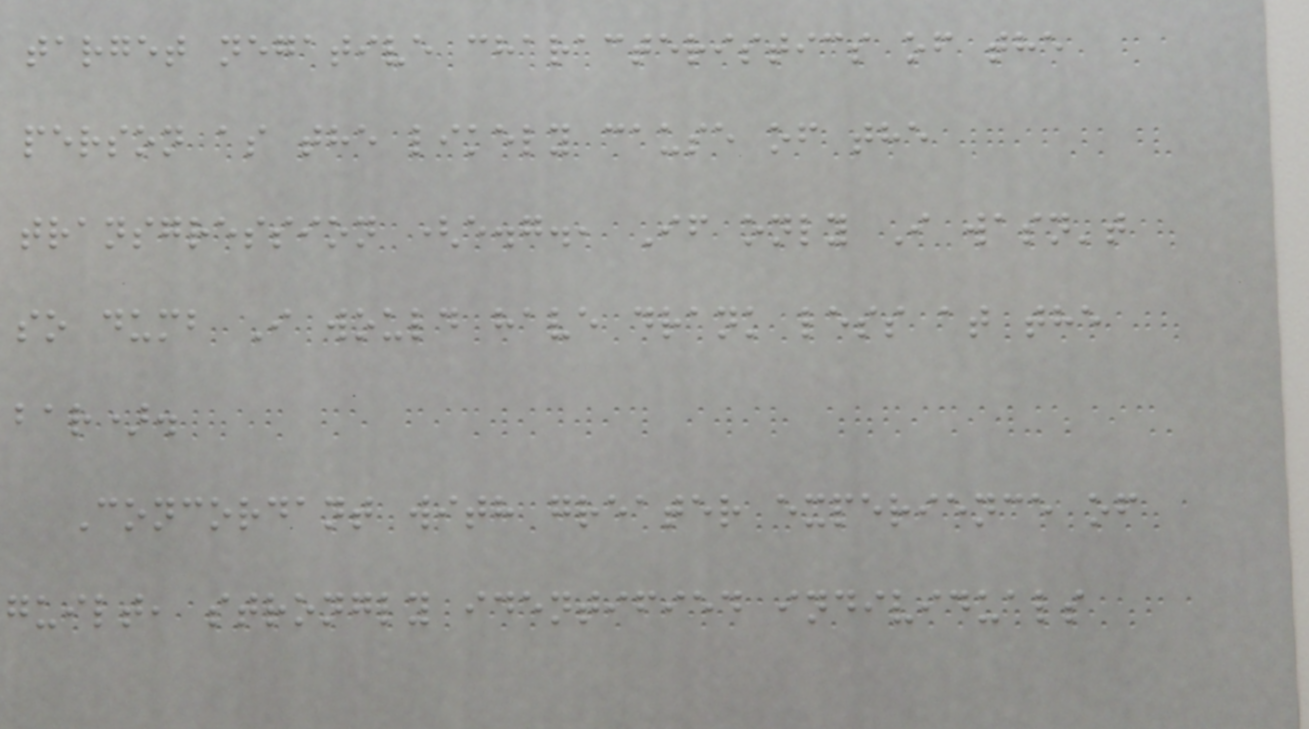target negative characteristics of the
person as the likely cause of the
transgression (e.g., If only I wasn't
so dumb I would have drank less at the
bar).
Concordant with greater experience of
guilt, strongly identified individuals
